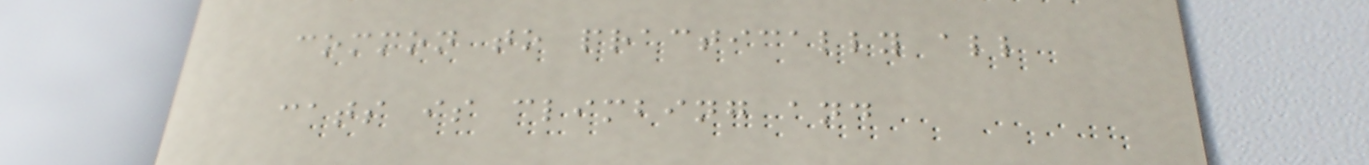common to practically all
cats is climbing and
